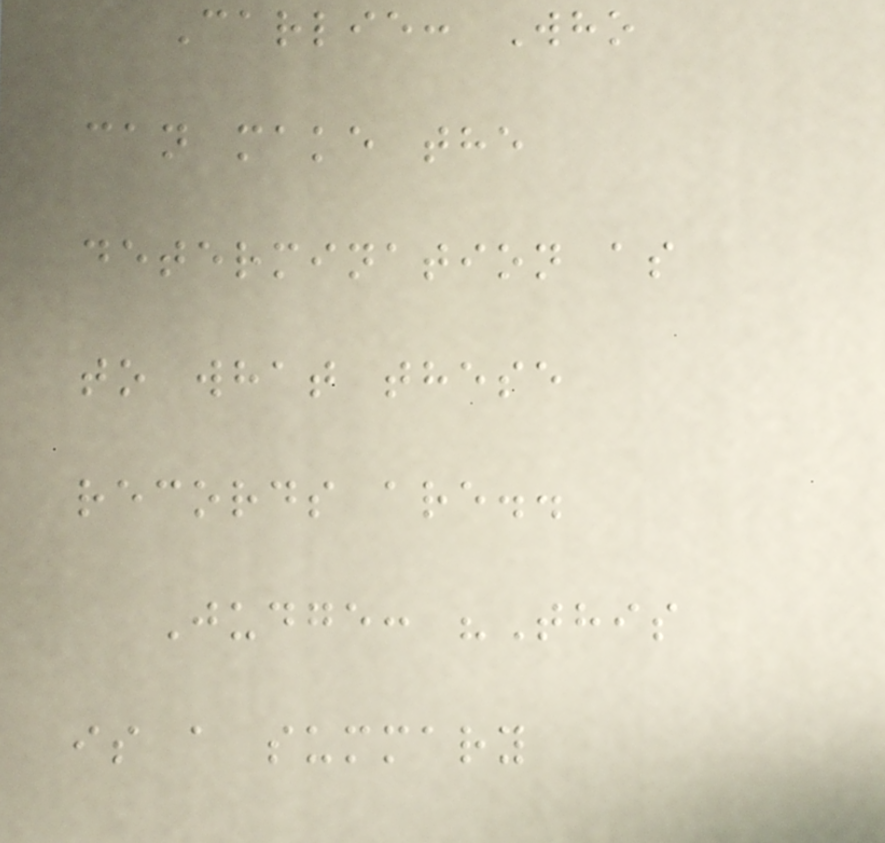Carlie: Who
can make the
determination as
to what these
records are..
Judge: "This
is a summary
